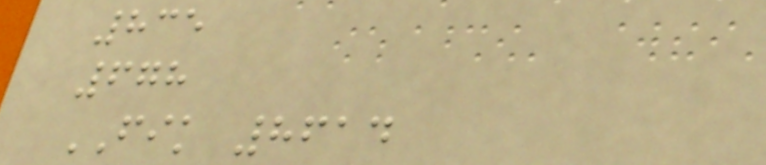835
678
FIK 8614
